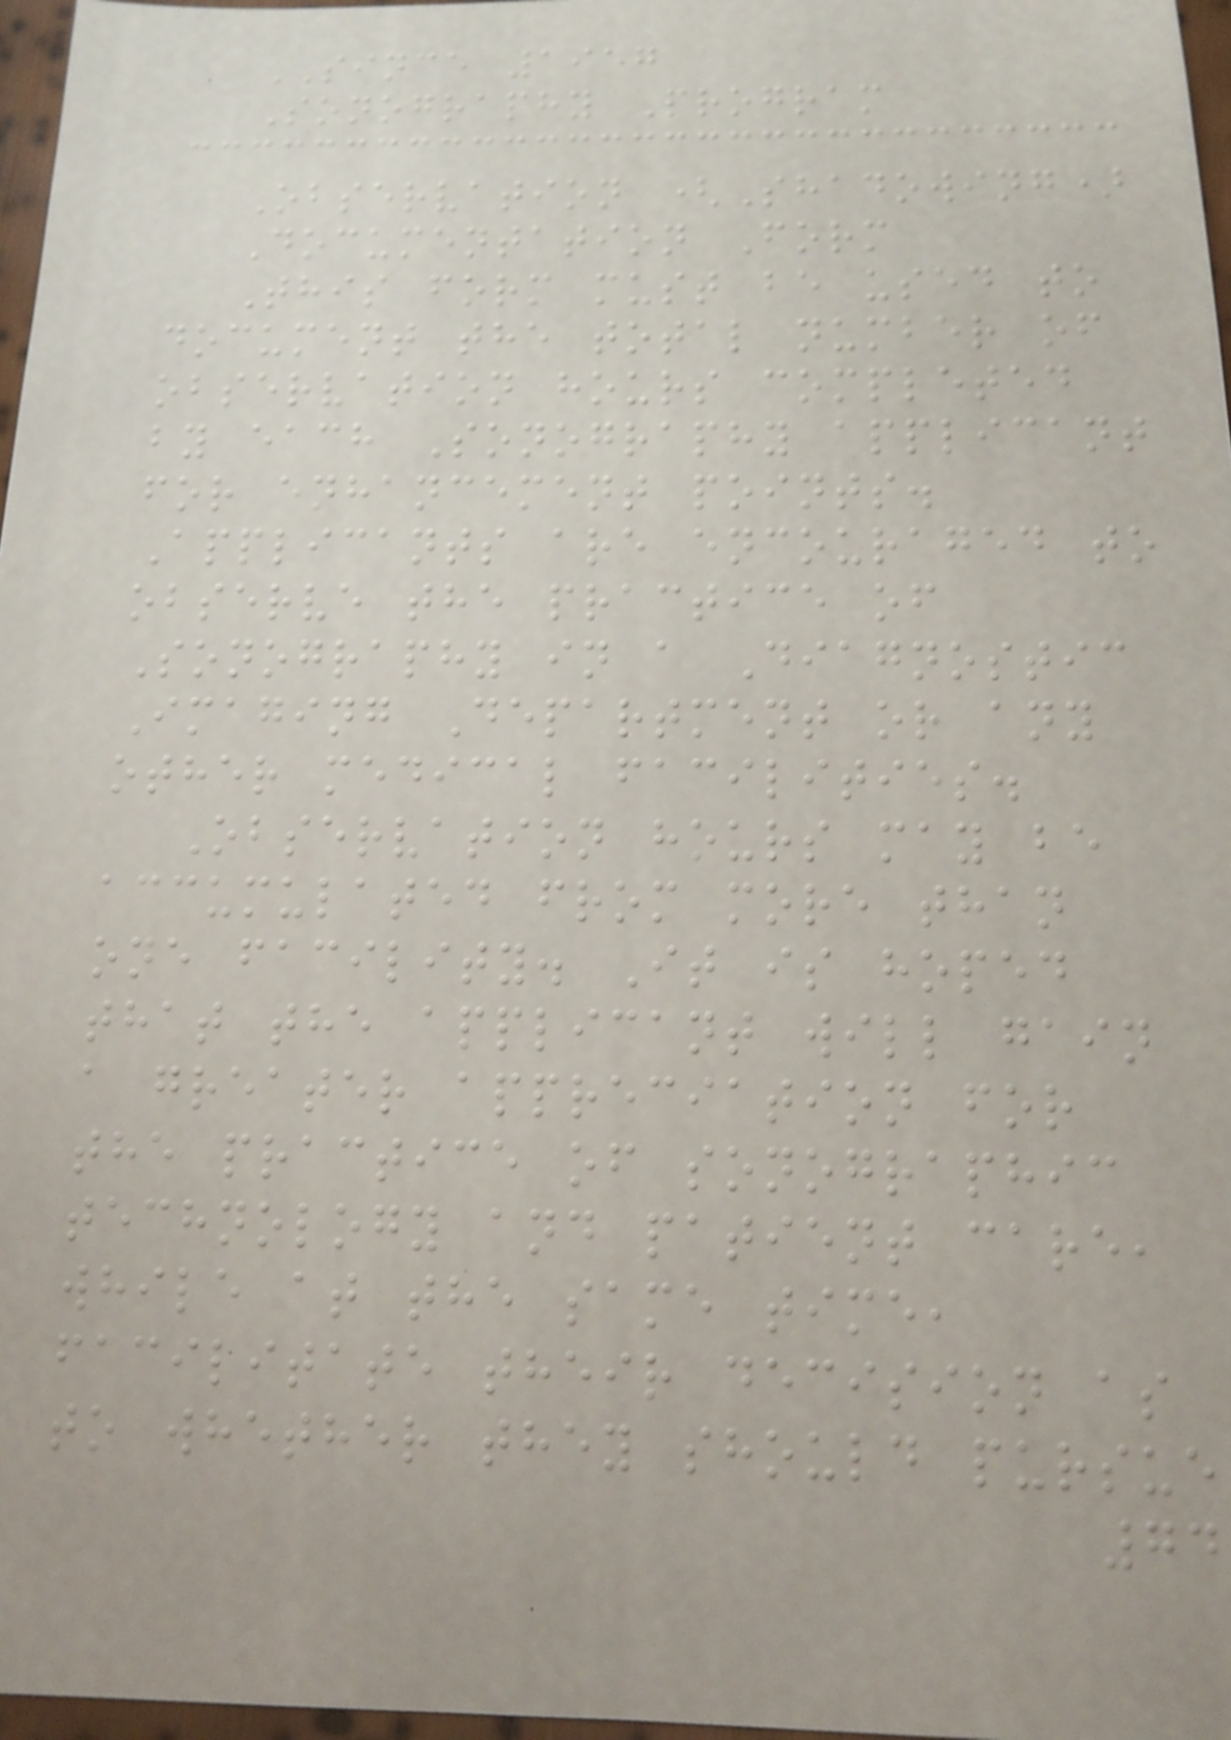SINCE 1957
Sonography Program
Observation (Shadowing)
Documentation Form
This form must be used to
document the total number of
observation hours completed
by each Sonography applicant
for enhancement points.
Applicants are encouraged to
observe the practice of
Sonography in a Diagnostic
Imaging Department or any
other medical facilities.
Observation hours may be
accumulated from more than
one facility. It is hoped
that the applicant will gain
a greater appreciation for
the practice of sonographic
technology and patient care,
while at the same time,
facilitate their decision as
to whether they should pursue
74
